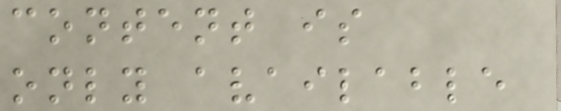content is
only available
